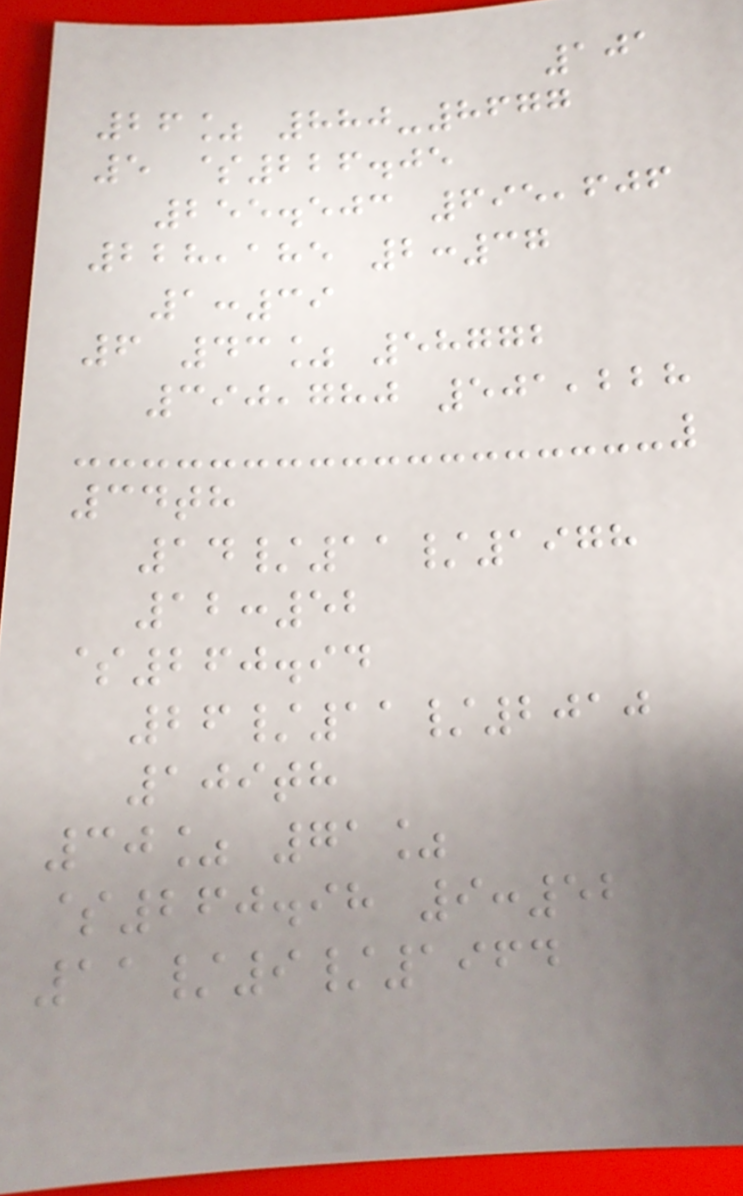101
26% 880-8677
5 $226.05
255.503 695,606
228,185 2:37
1:39
6 43% 58772
390,780 501,228
34th
14/11/1978
12:52
$260.94
26/11/2010
109th
30% 71%
$260.98 9:52
11/9/1964
